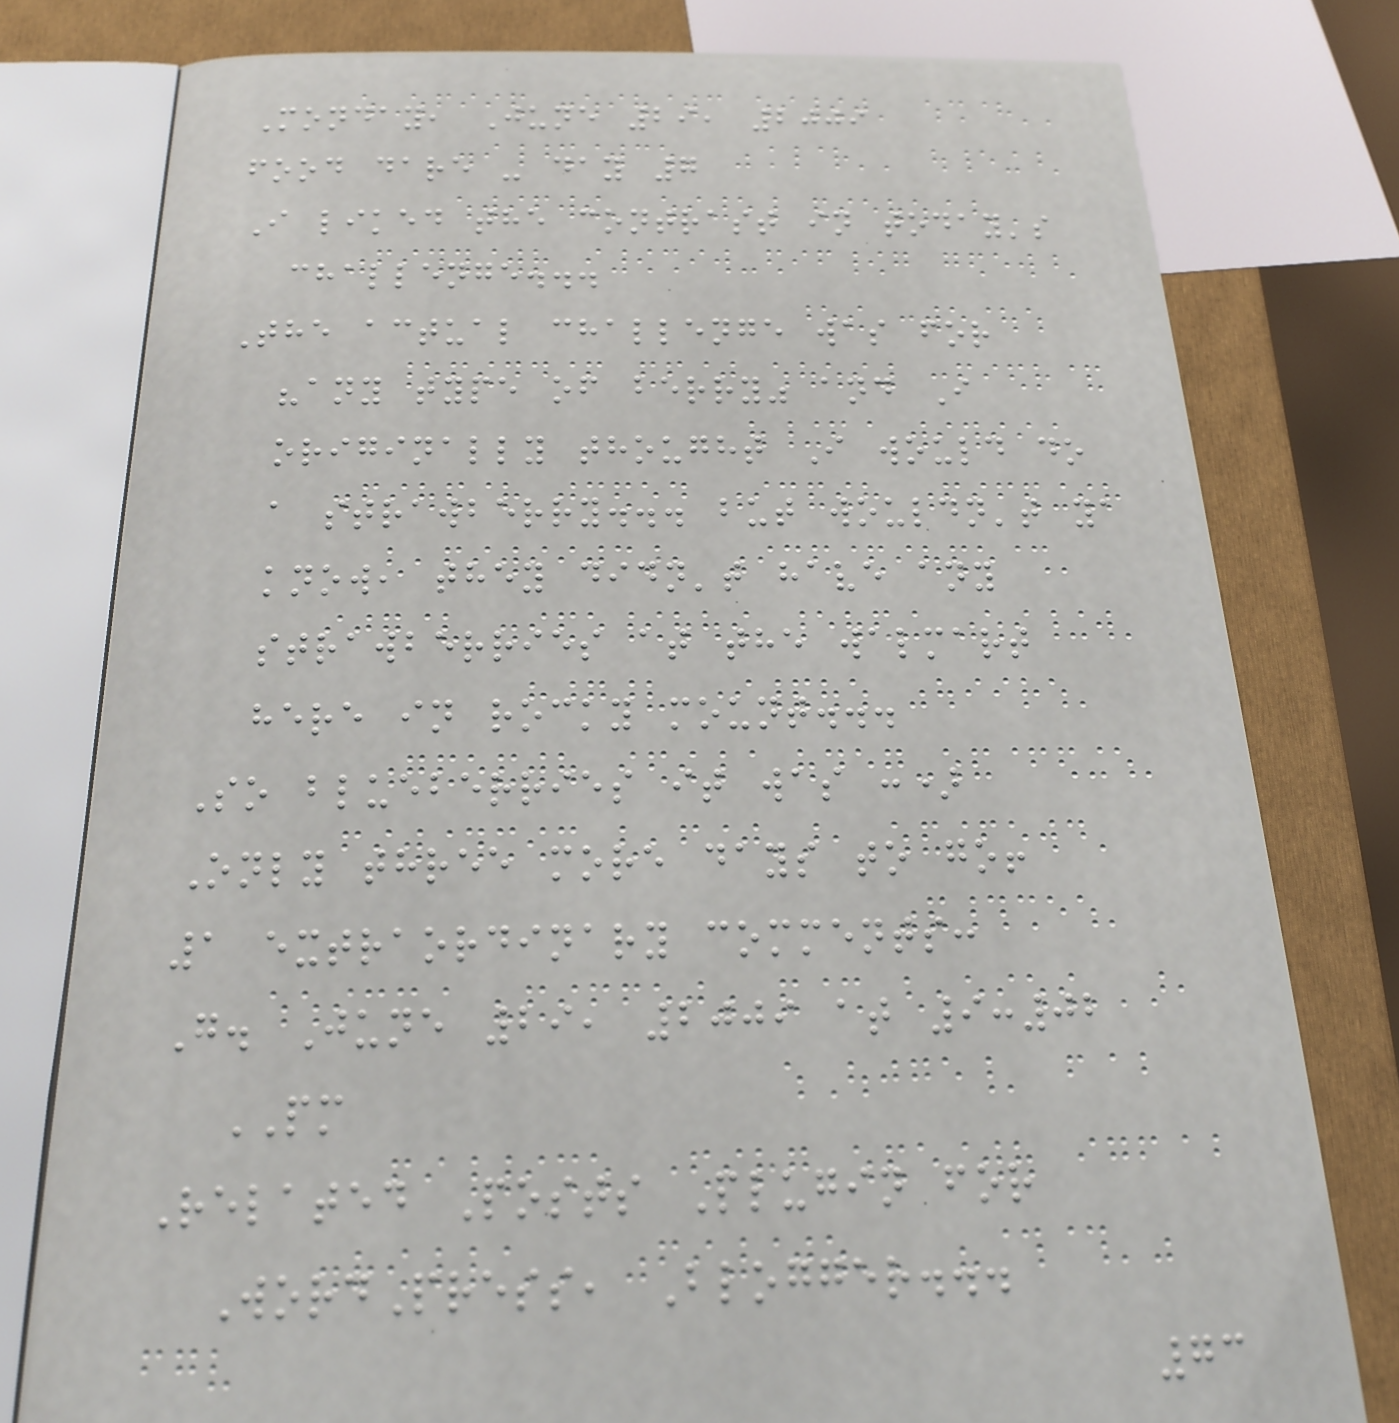Monday, June 29, 2009
food dare - day 7
I liked the contrast in today's
challenge...
The actual challenge was for
"any type of berry" and I
originally thought I would do
a strawberry... but wouldn't ya
know, they didn't have any
strawberries at the walmart
here in rocky mount...
So blueberries it was :)
Only three more days to go!
1 extraordinary comments:
G. June 29, 2009 at 9:02
PM
Related Posts Plugin for
WordPress, Blogger...
73
